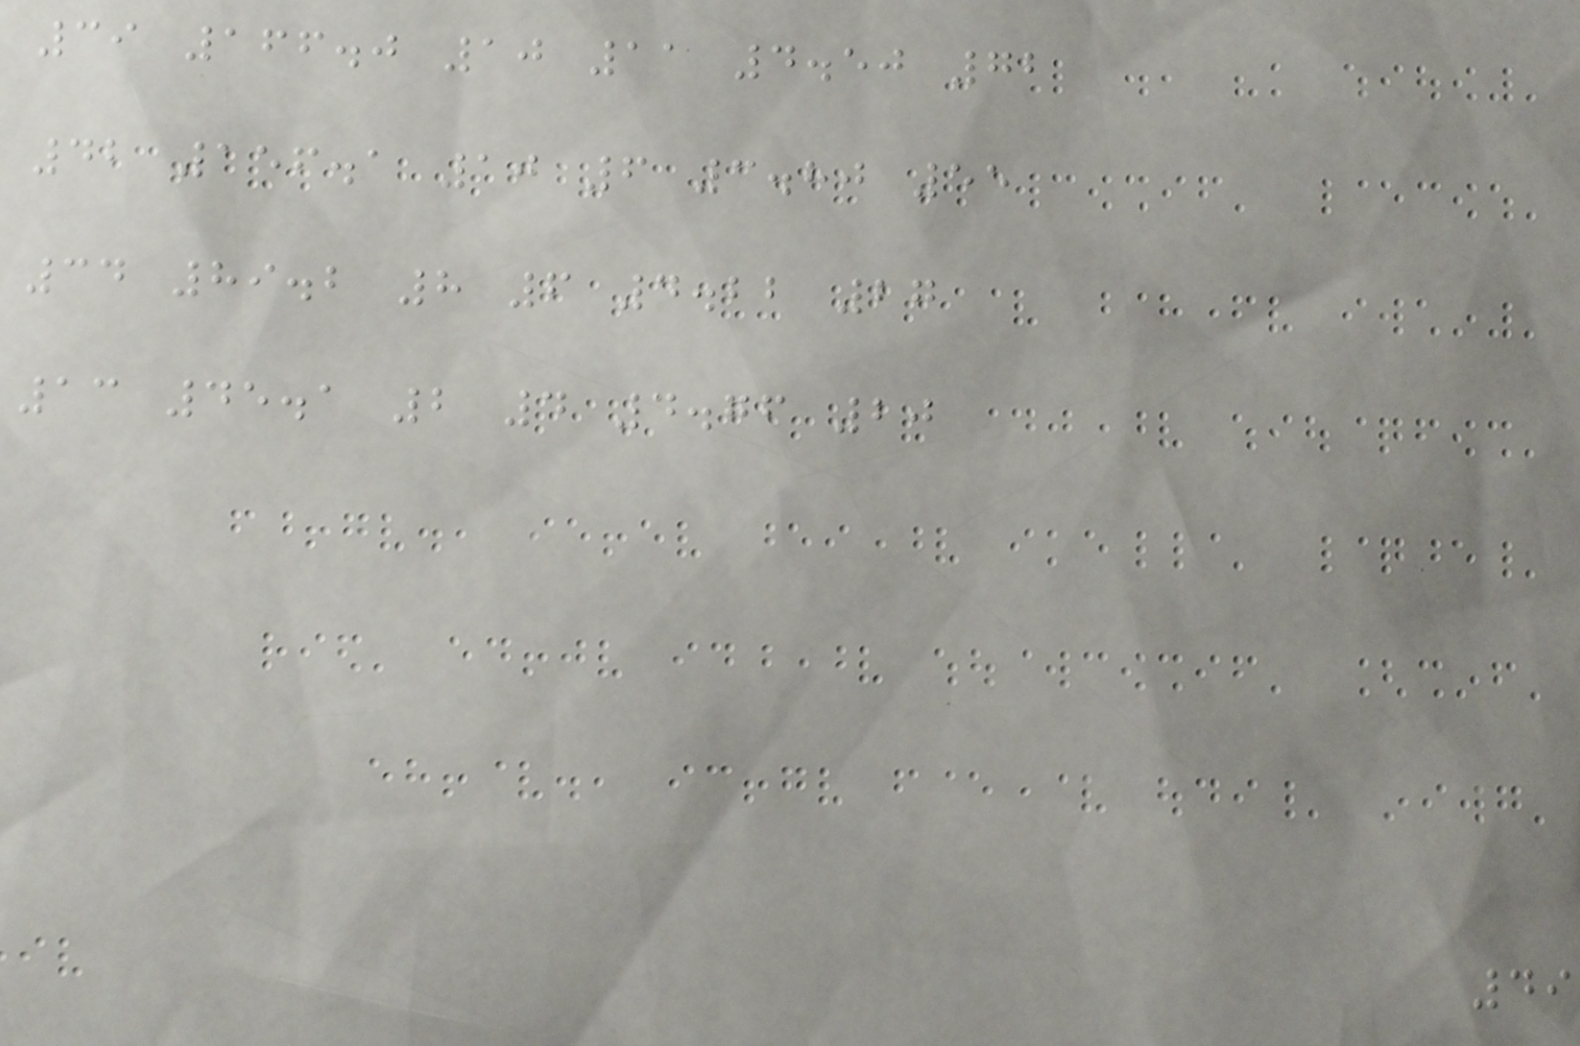39 166.0 10 11 4.50 72
42 156.1 10 6 3.80 55
34 89.2 8 6 4.22 27
13 45.1 2 4 4.76 20
49
